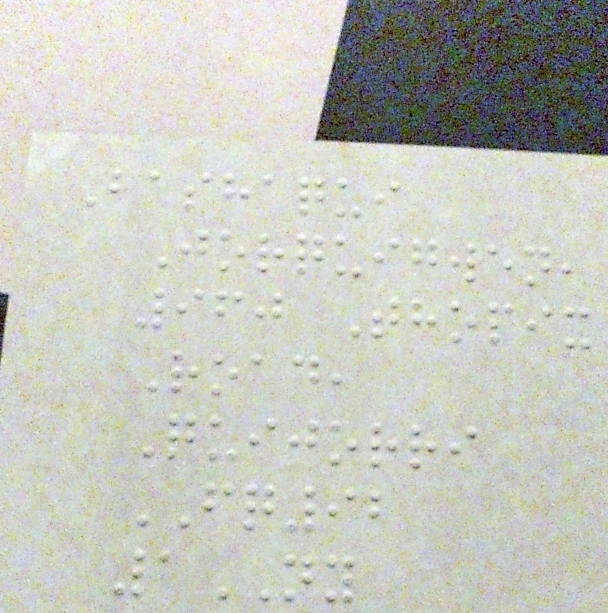Bashaqui
Jorquigwen,
960 Thopix
Road,
Quijorri
FQ92
1NY
